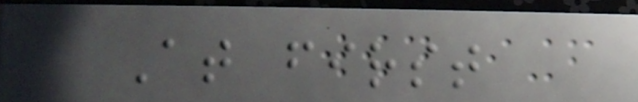At first
